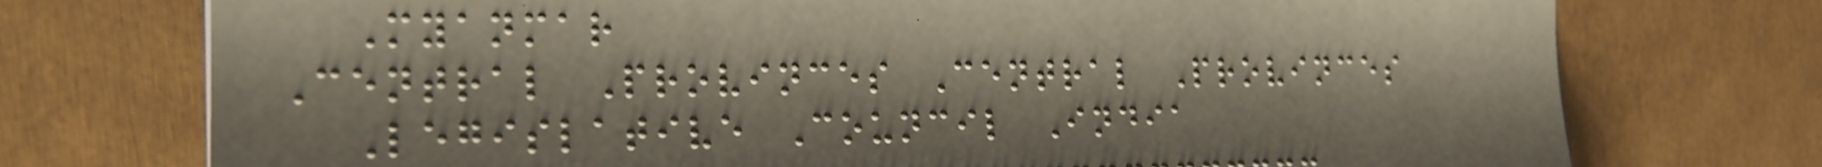Myanmar
Central Provinces Central Provinces
Legislative Council India
